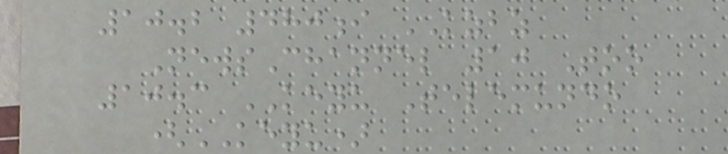10.2 480i KZBZ
NewsChannel 10 Too
10.3 KEYU Telemundo
(KEYU)
